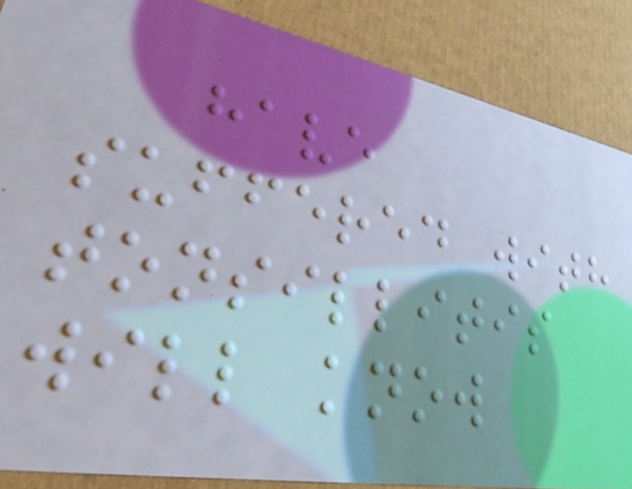have
suffered with
tonsillitis
will know
